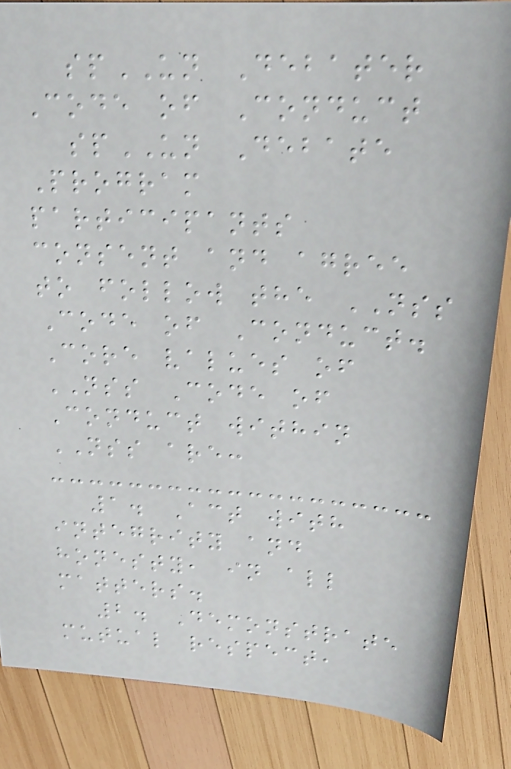spUN Debater
Code of Conduct
spUN Debate
Program
participants
consent and agree
to follow the NSS
Code of Conduct.
Core values of
NSS Code of
Conduct within
NSS are:
1. Act with
integrity and
honesty, in all
matters.
2. Demonstrate
mutual respect,
